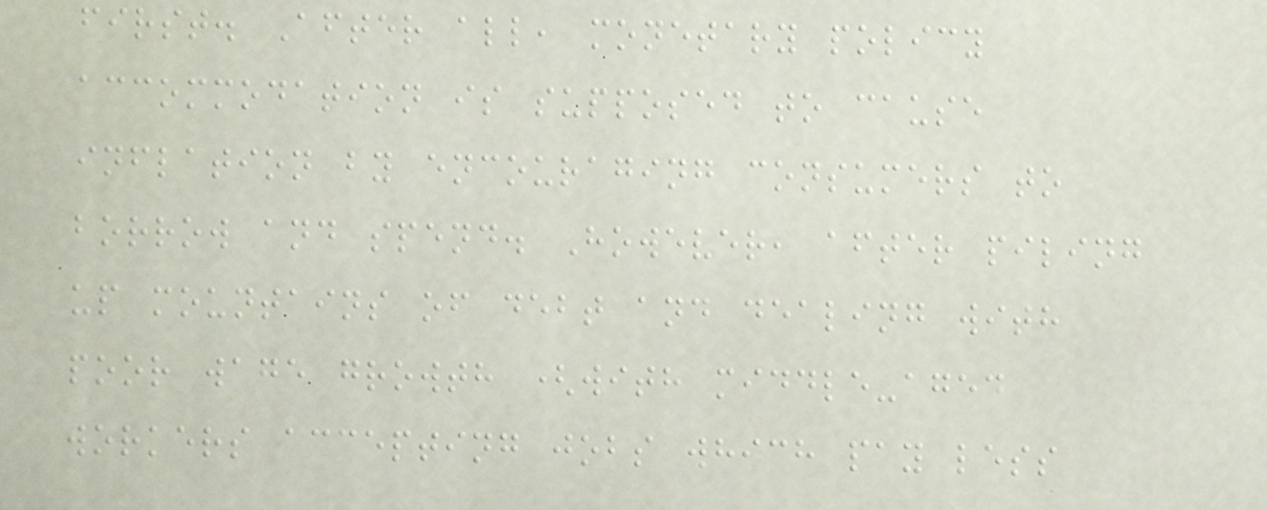first. After all, monetary policy
accommodation is supposed to cause
inflation by encouraging consumers to
borrow and spend. However, after piling
up mountains of debt and dealing with
poor wage growth (with middle-aged
workers accepting jobs which pay less
